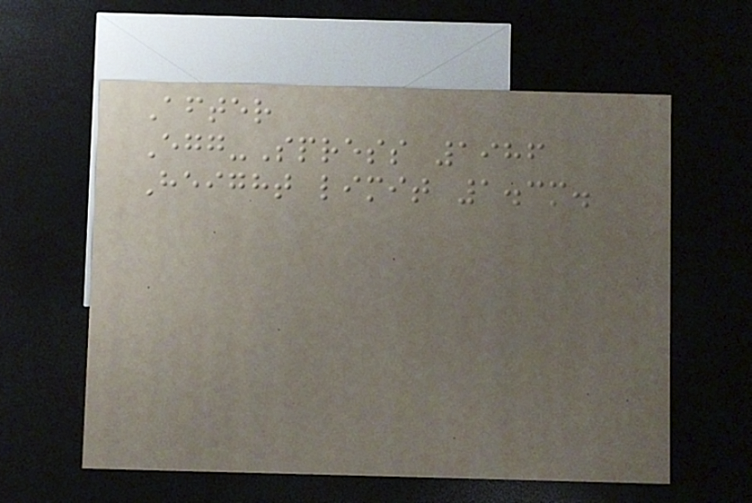After
Egg-Spress 1986
Height limit 1.3m.
